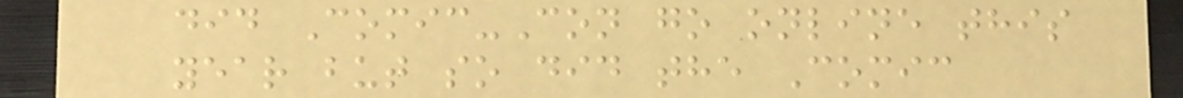did Comic-Con go online this
year but so did the Comic
